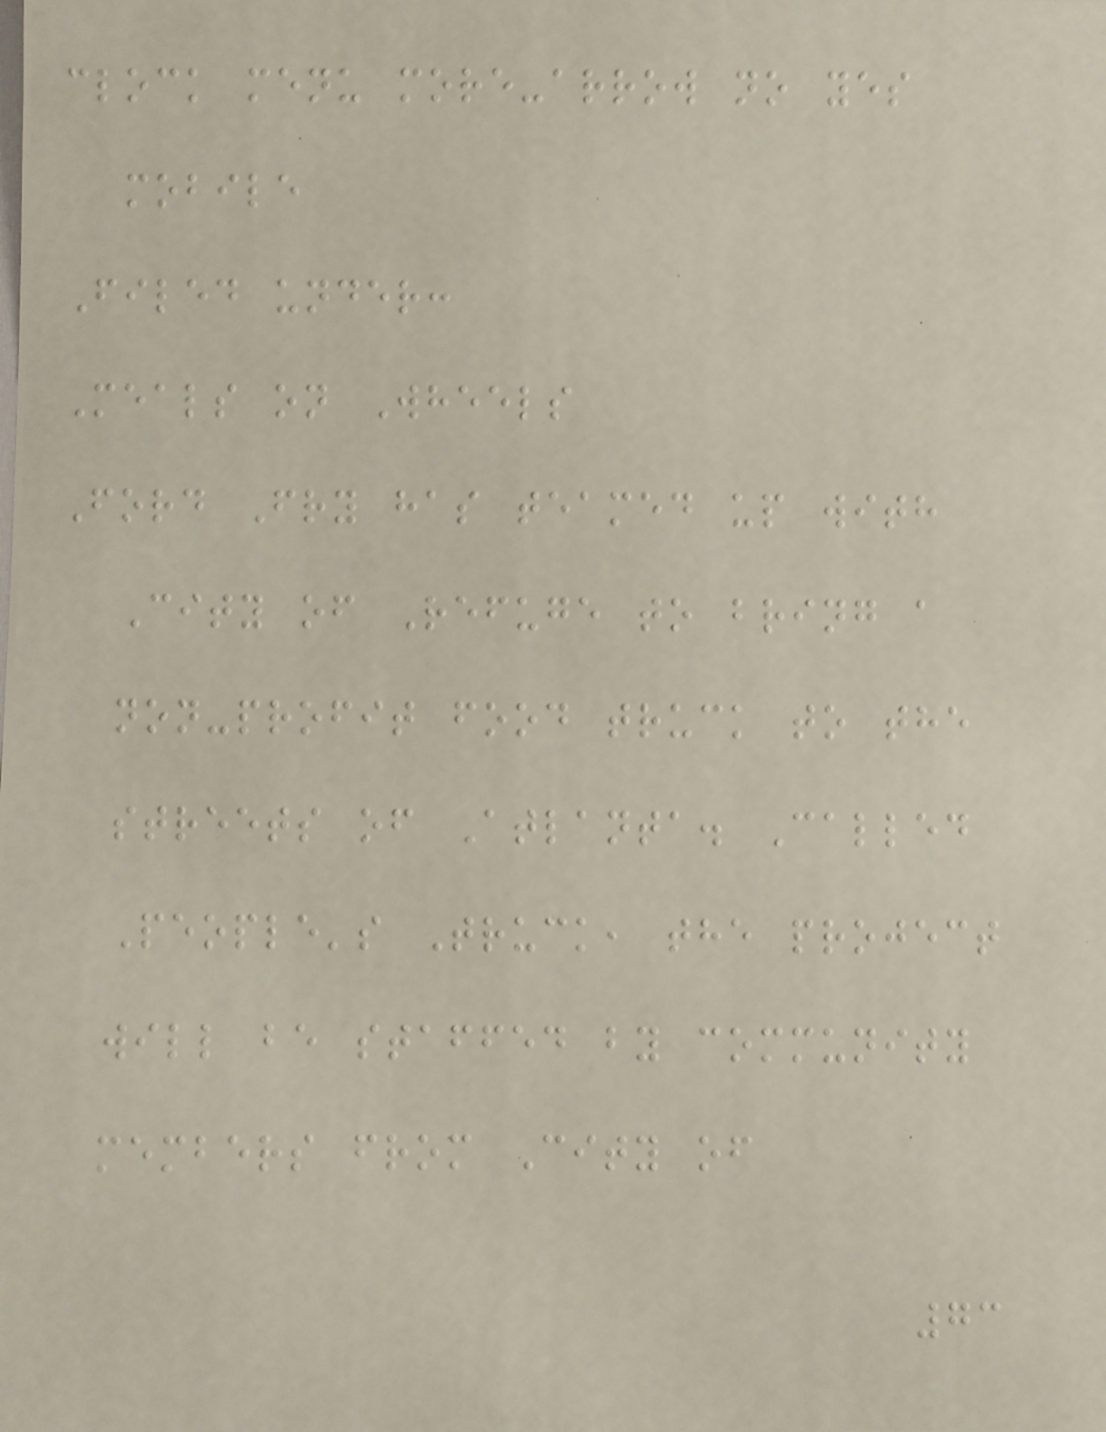clock menu more-arrow no yes
mobile
Filed under:
Meals on Wheels
Ford Fry has teamed up with
City of Refuge to bring a
non-profit food truck to the
streets of Atlanta. Called
People's Truck, the project
will be staffed by community
members from City of
73
